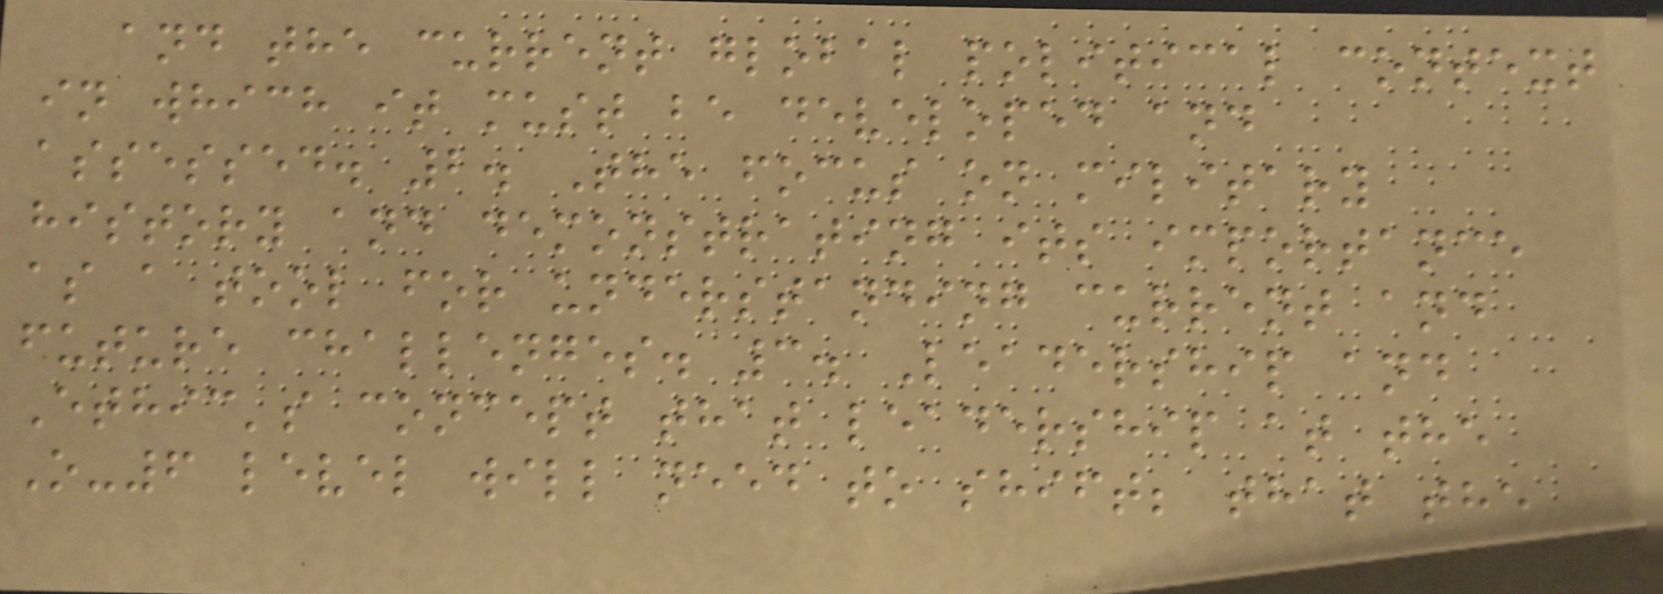and the current global political context
in which it must be developed and
assessed. 2. The focus on military
history and demonstrating its importance
as a tool for understanding current and
future challenges. 3. Leadership and
Ethic's concept that leadership at the
O-6 level will need to shift; that the
